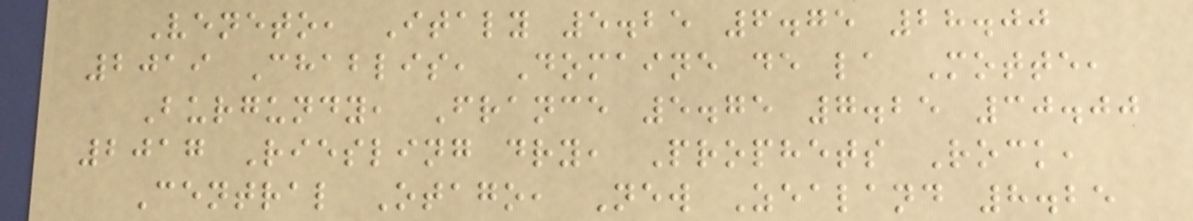Veneto, Italy 5.25 6.75 28.00
2019 Chablis, Domaine de la Motte,
Burgundy, France 5.75 7.25 30.00
2017 Riesling dry, Prophets Rock,
Central Otago, New Zealand 8.25
